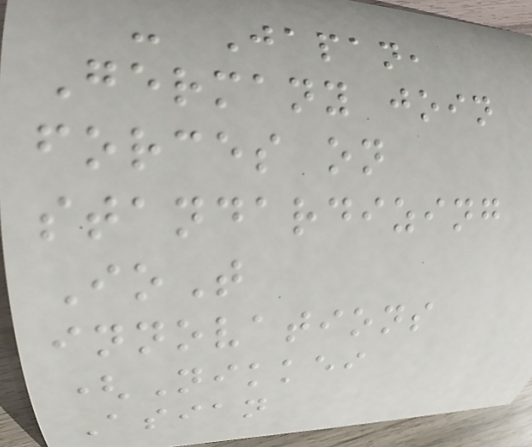- Japan,
Germany join
forces on
standardizing
IoT
innovations
(Nikkei
Asian
